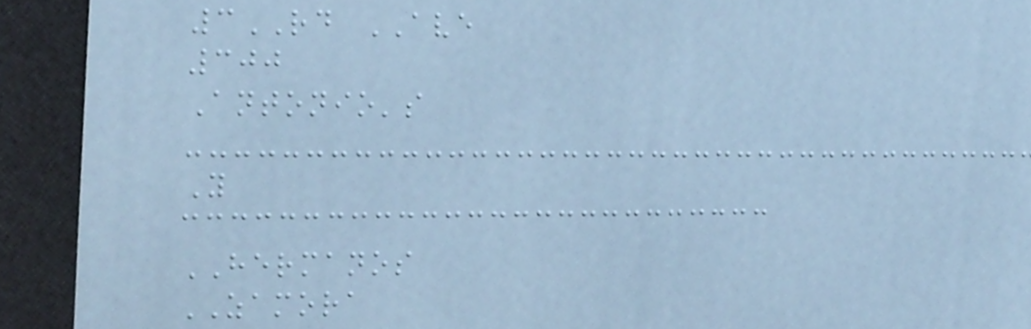3RD AVE
300
Antonio's
Y
HERMANOS
ZAMORA
